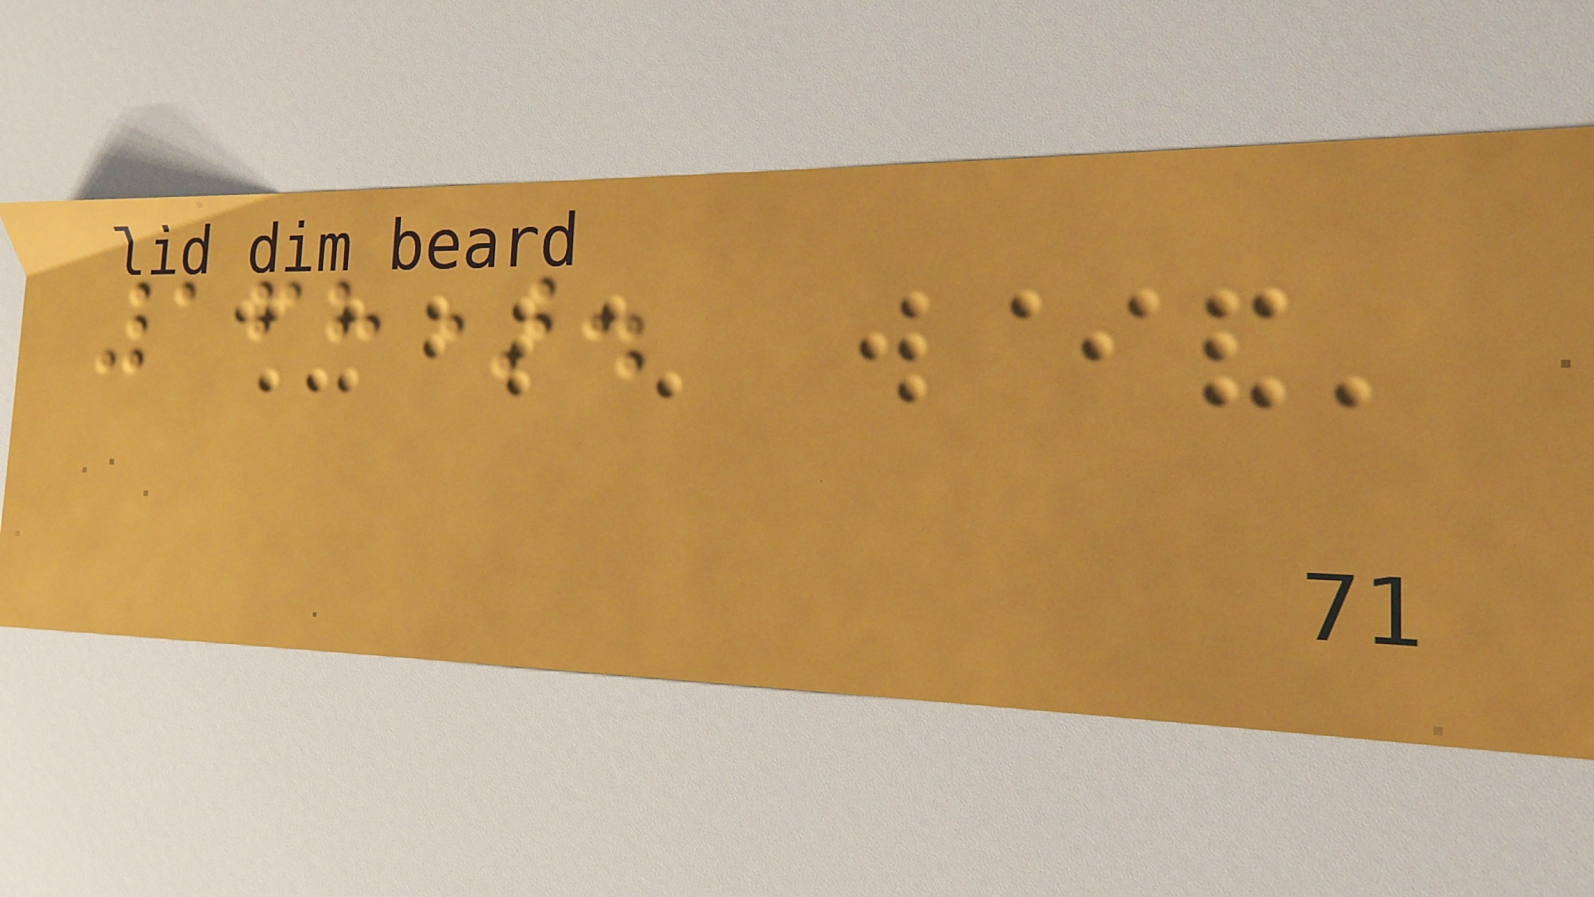168).
